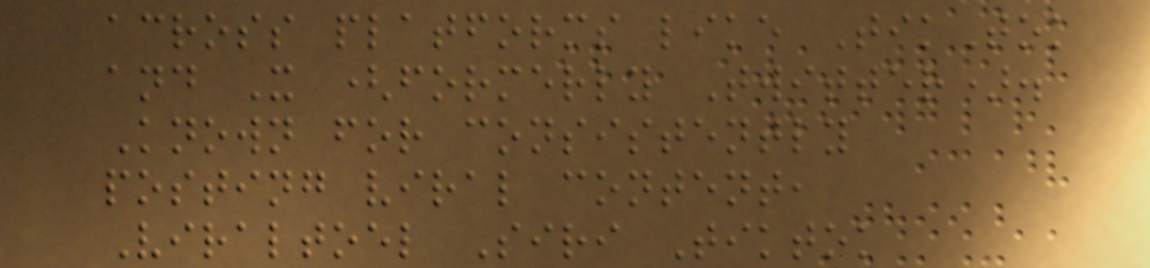across platforms like TikTok
and X (formerly Twitter).
Known for consistently
posting viral content,
Viraltoel Siri Tiktok
